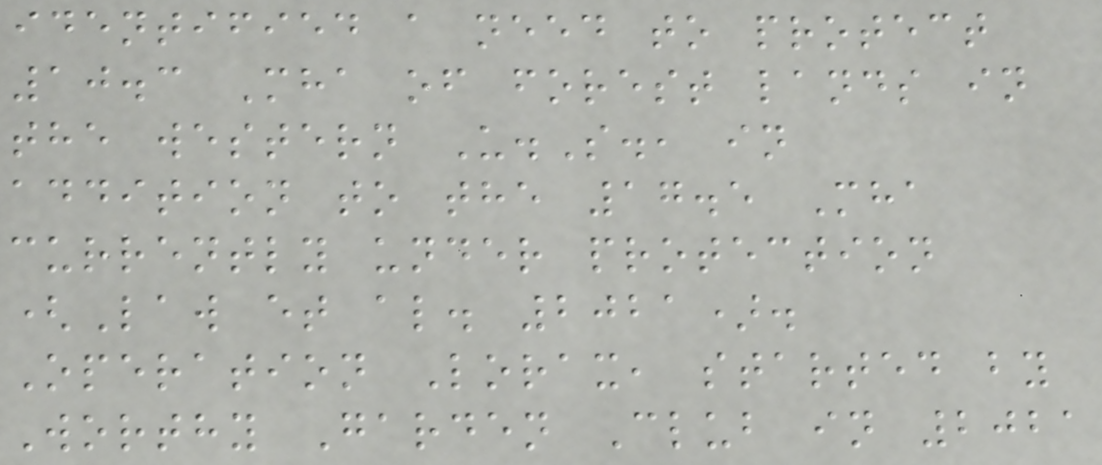identified a need to protect
10.3 Mha of forest lands in
the western U.S., in
addition to the 17.5 Mha
currently under protection
(Law et al. 2021).
Operation Lorax, started by
Worthy Garden Club in 2021
